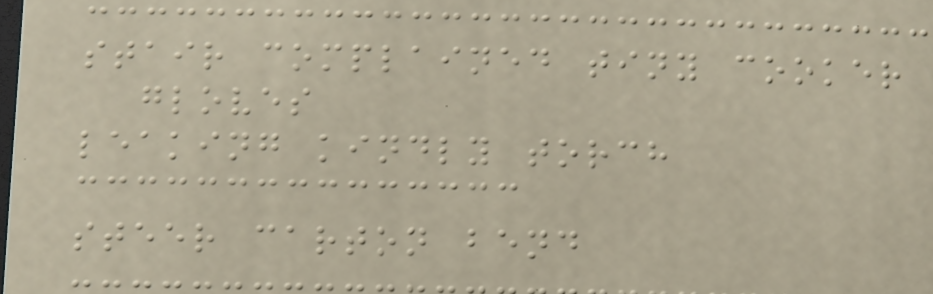stair complained tiny cooker
gloves
leaking kindly torch
steer carton bend
